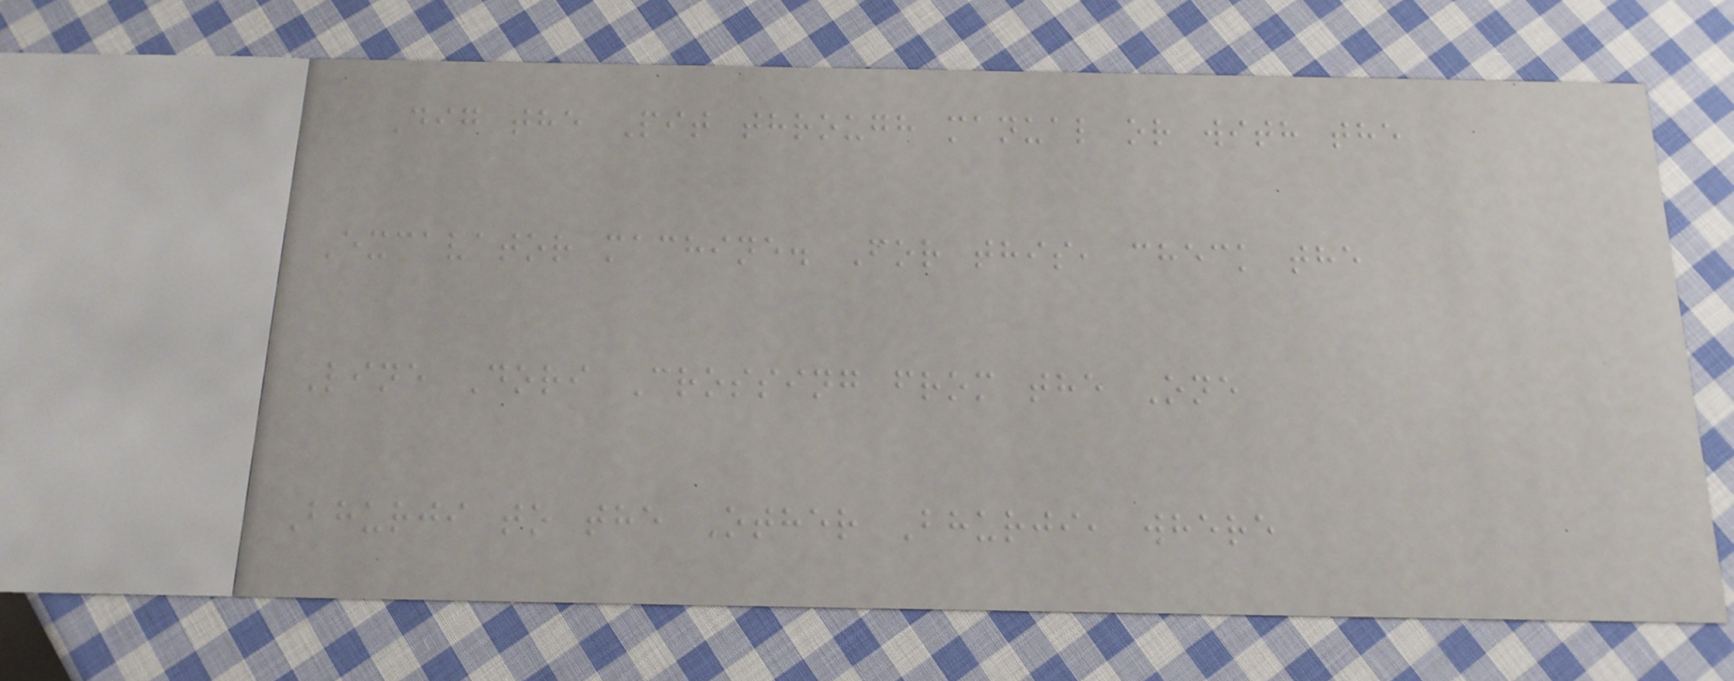Dig the Pit through manual or with the
Excavator machine. For this, check the
Line Dori Crossing from the One
Bhurji to the Other Bhurji, where
